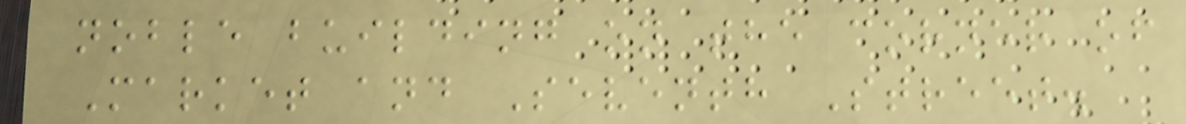noble building on the corner of
Market and Seventh Street.
